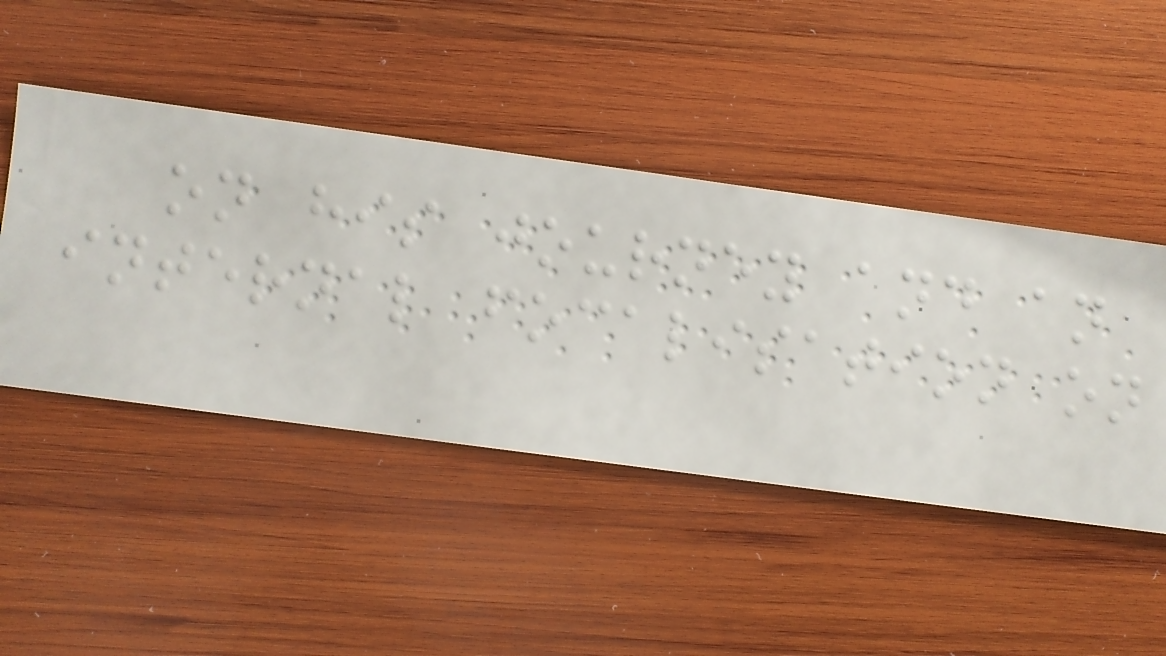on his journey and an
internal focalisation on
